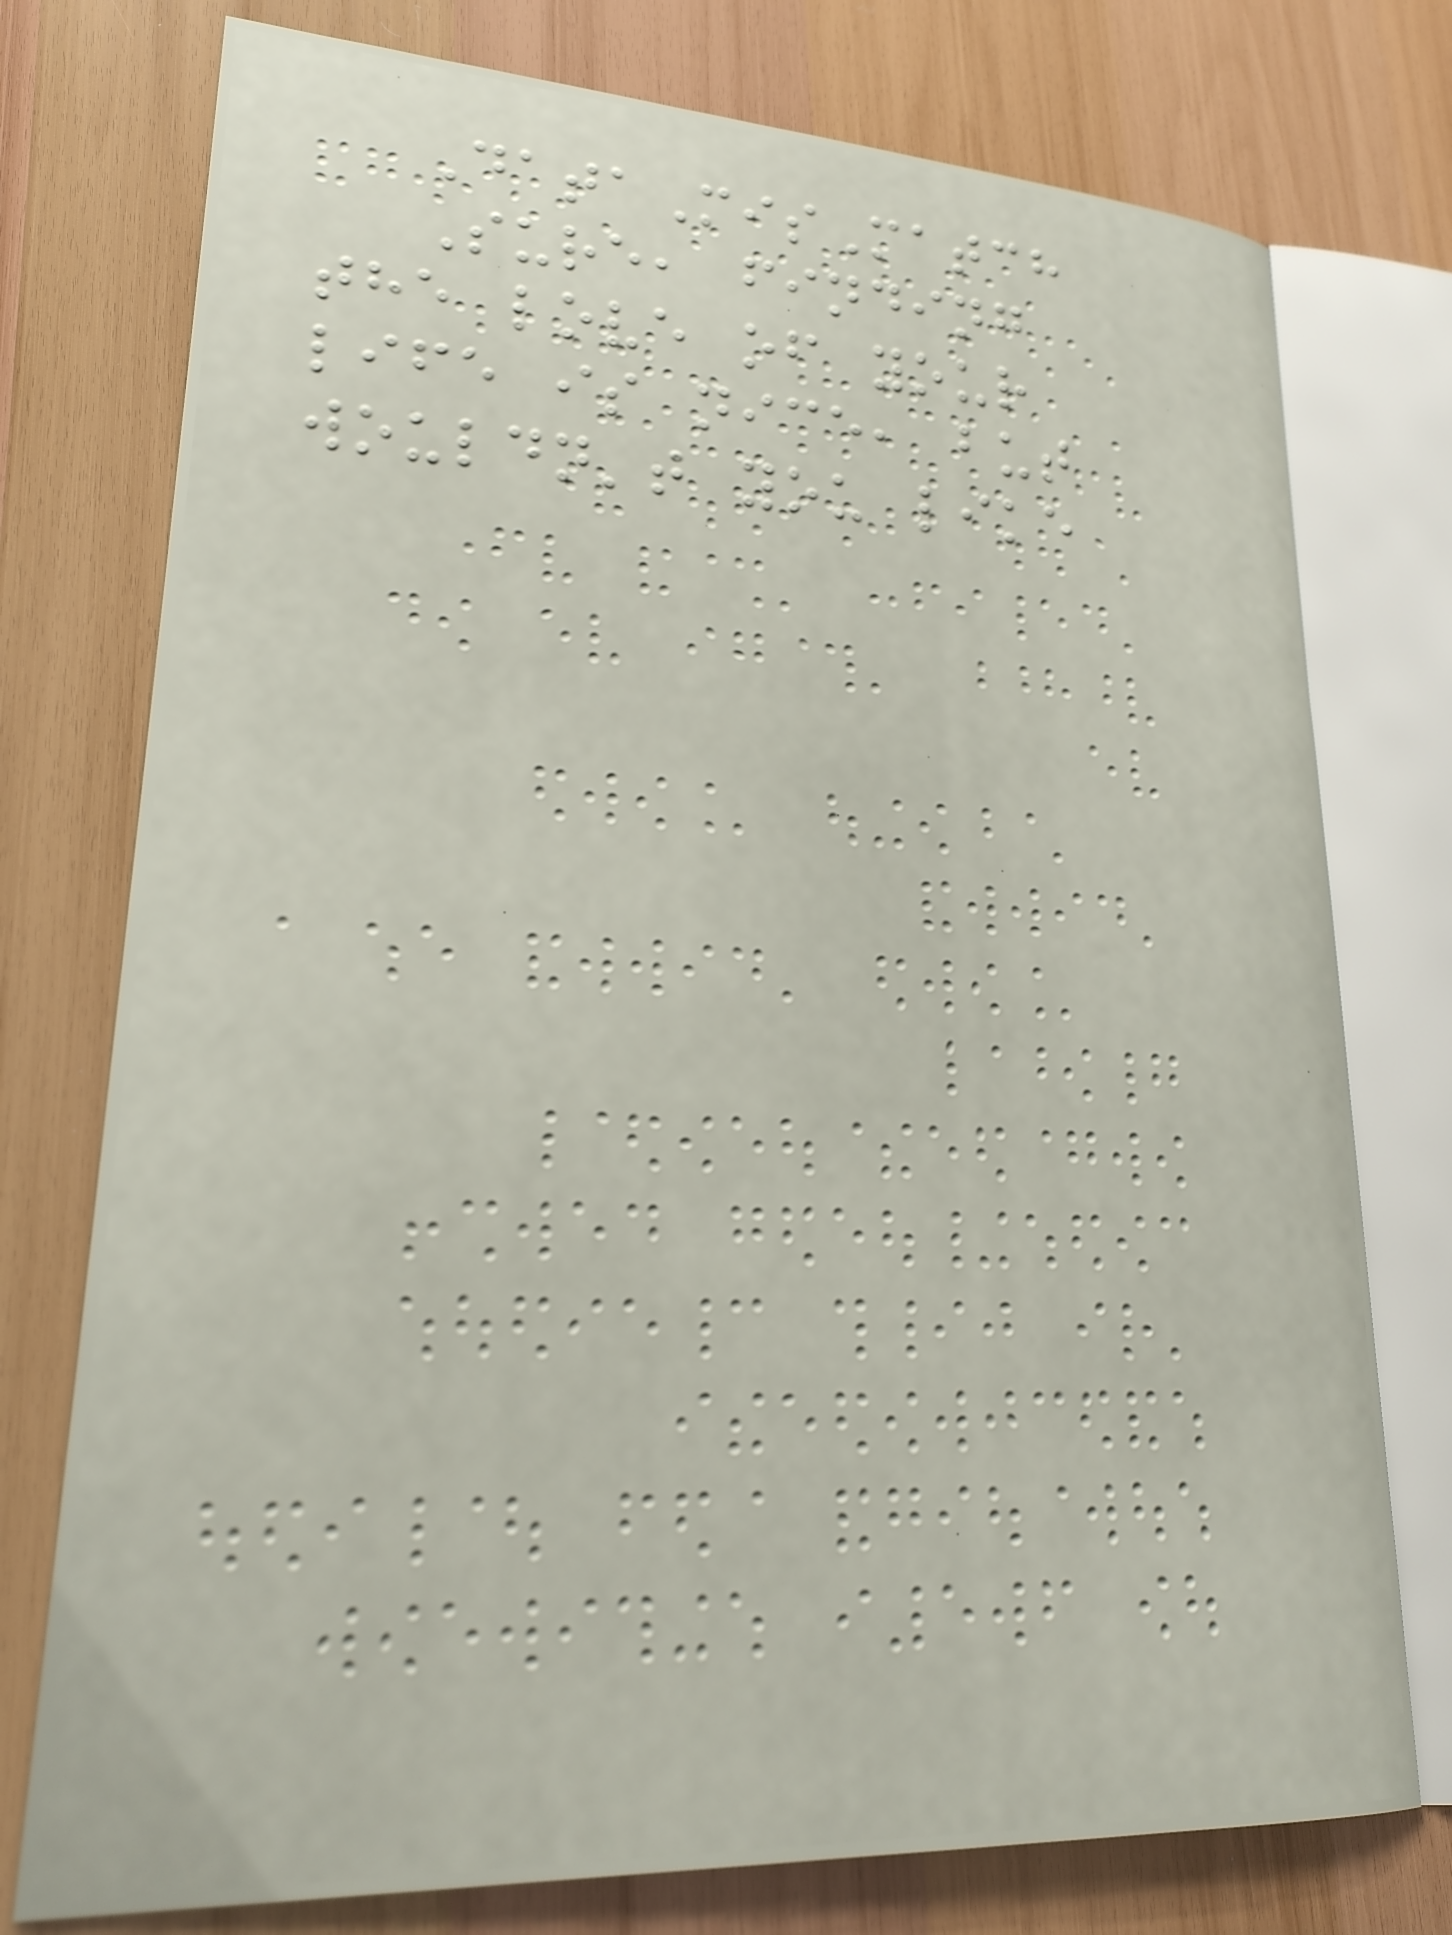DataMisMatch
Sure, finding
the love of your
life is nice, but
wouldn't you like
